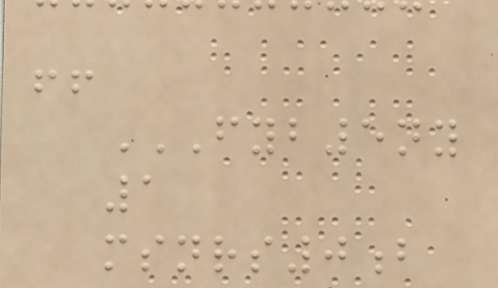!!
FYB5NY
1
MSNRS0B
